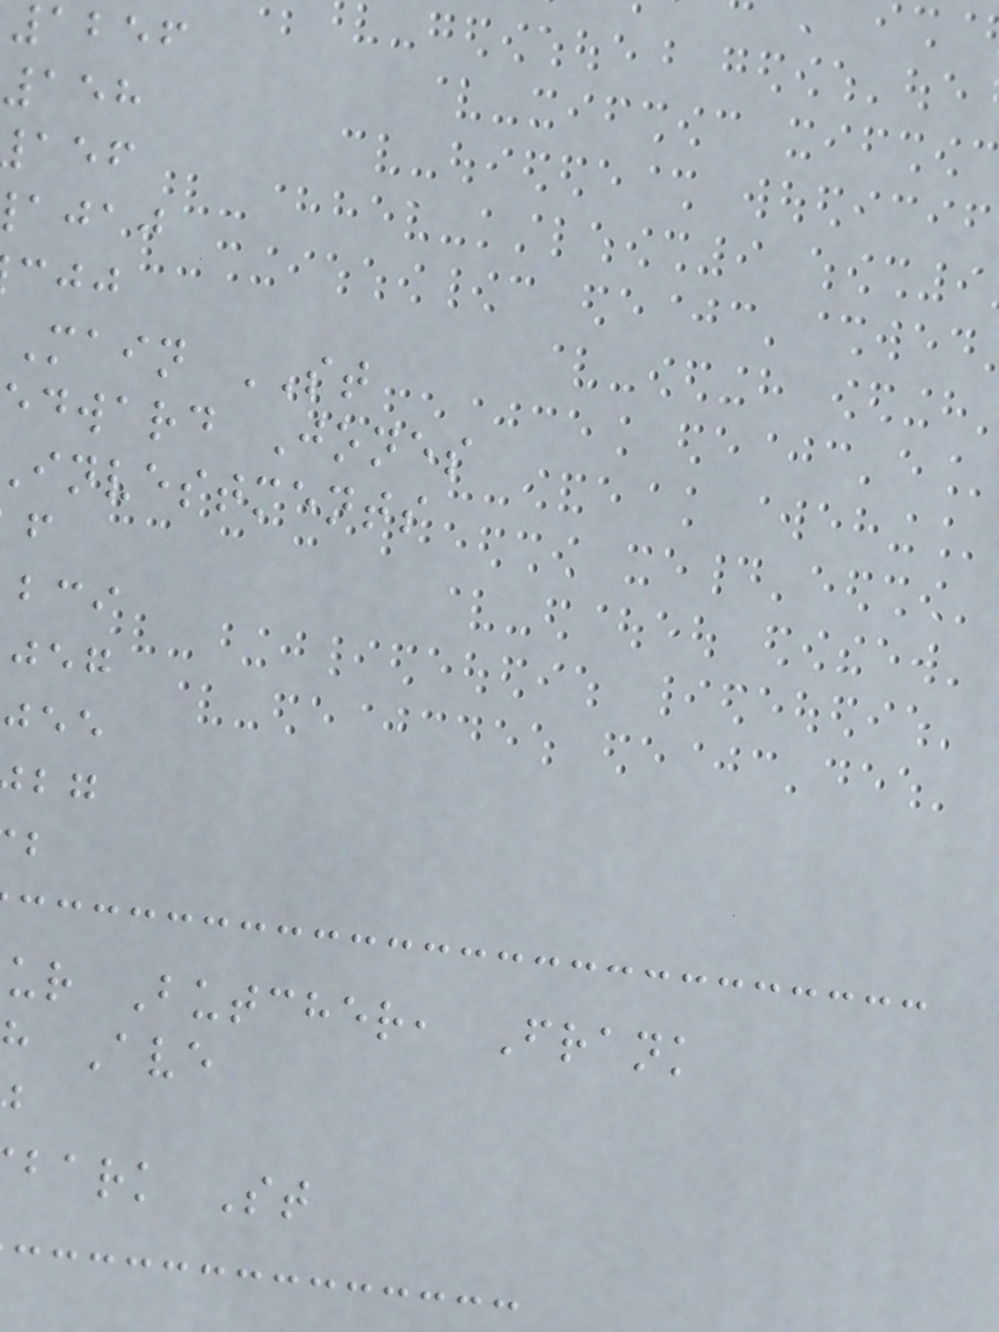1256
158
ajaj
main ST
edward Jones
investments
ur Butcher, Frank
h Ave
bark St
